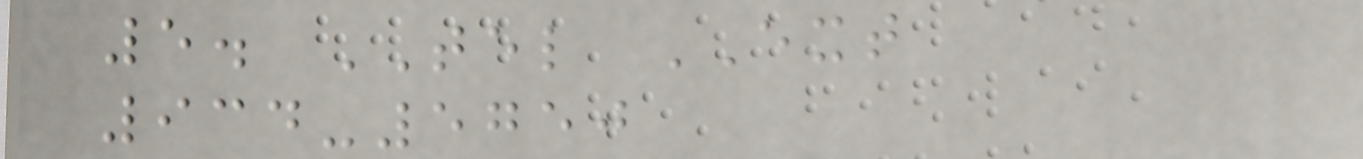5. TEL EXT
934-5750
